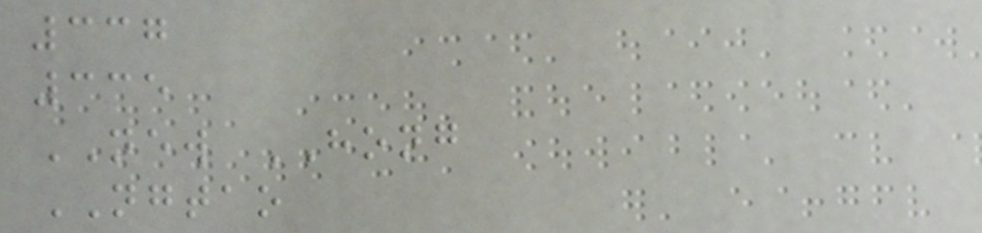337
335
NEW HONG
NGTAO
